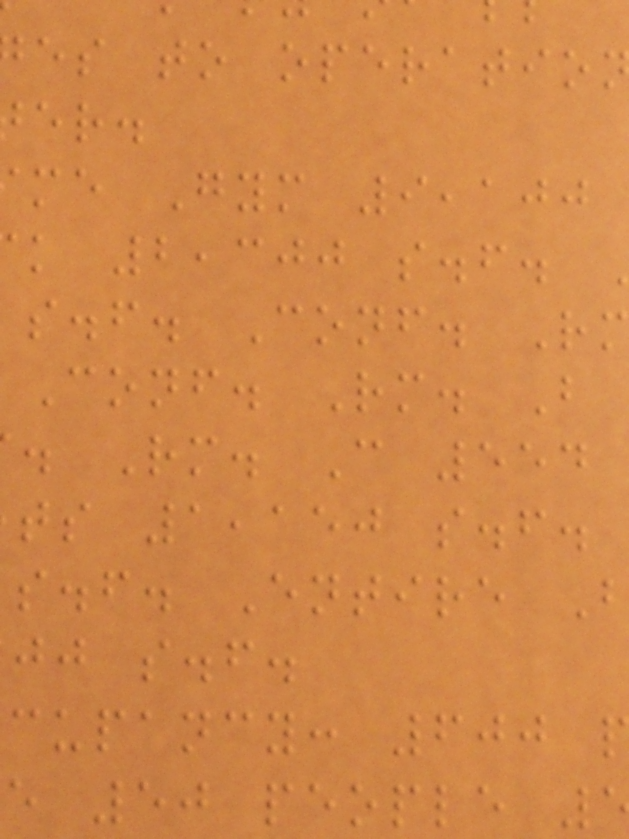es to operatio
me Gym 9,100
k 2,300 s.f.
s.f. Conf. Rm
Conf. Rm. B
. Rm. C 554
ts 1,150 s.f.
s.f. Entire
jj s.f.
cupancy: 600
e 50 people
